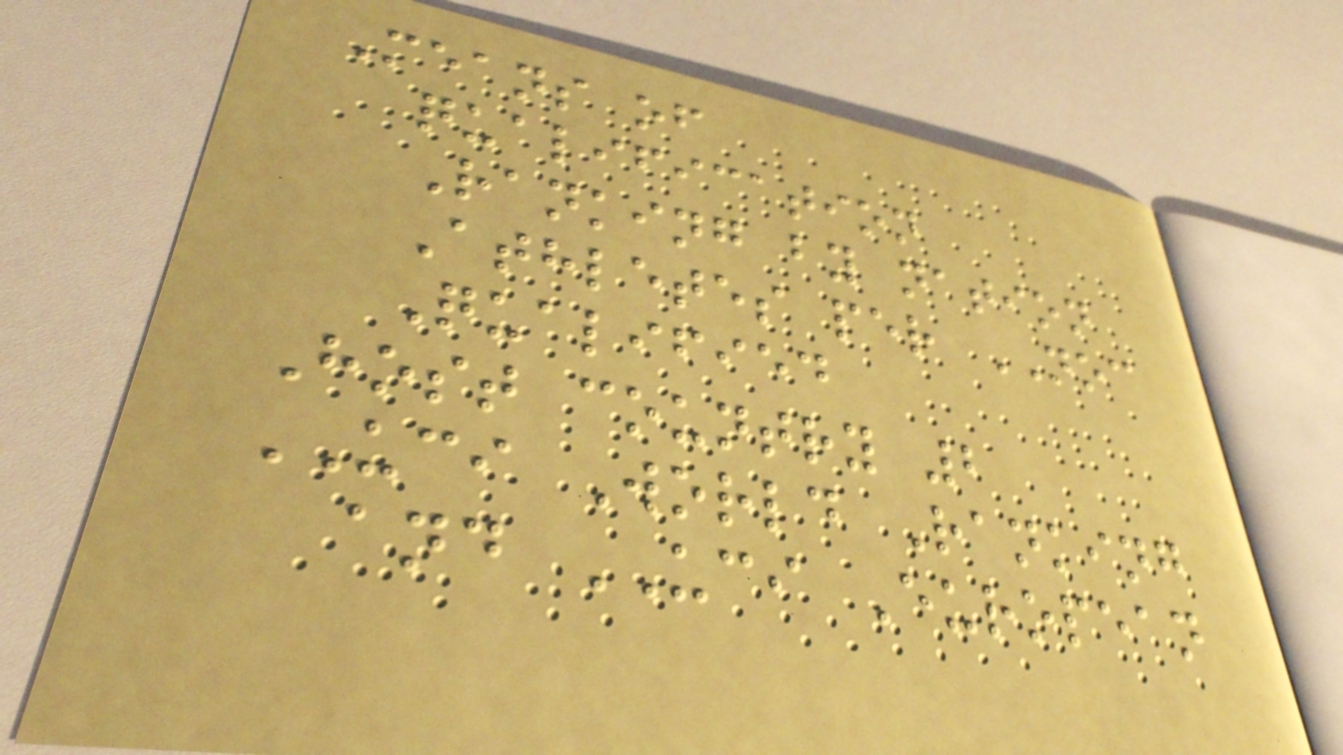Means of
qualification
Ranking by nation
Athletes per NOC
Qualified
Host country 2
UCI World Ranking
and UCI European
